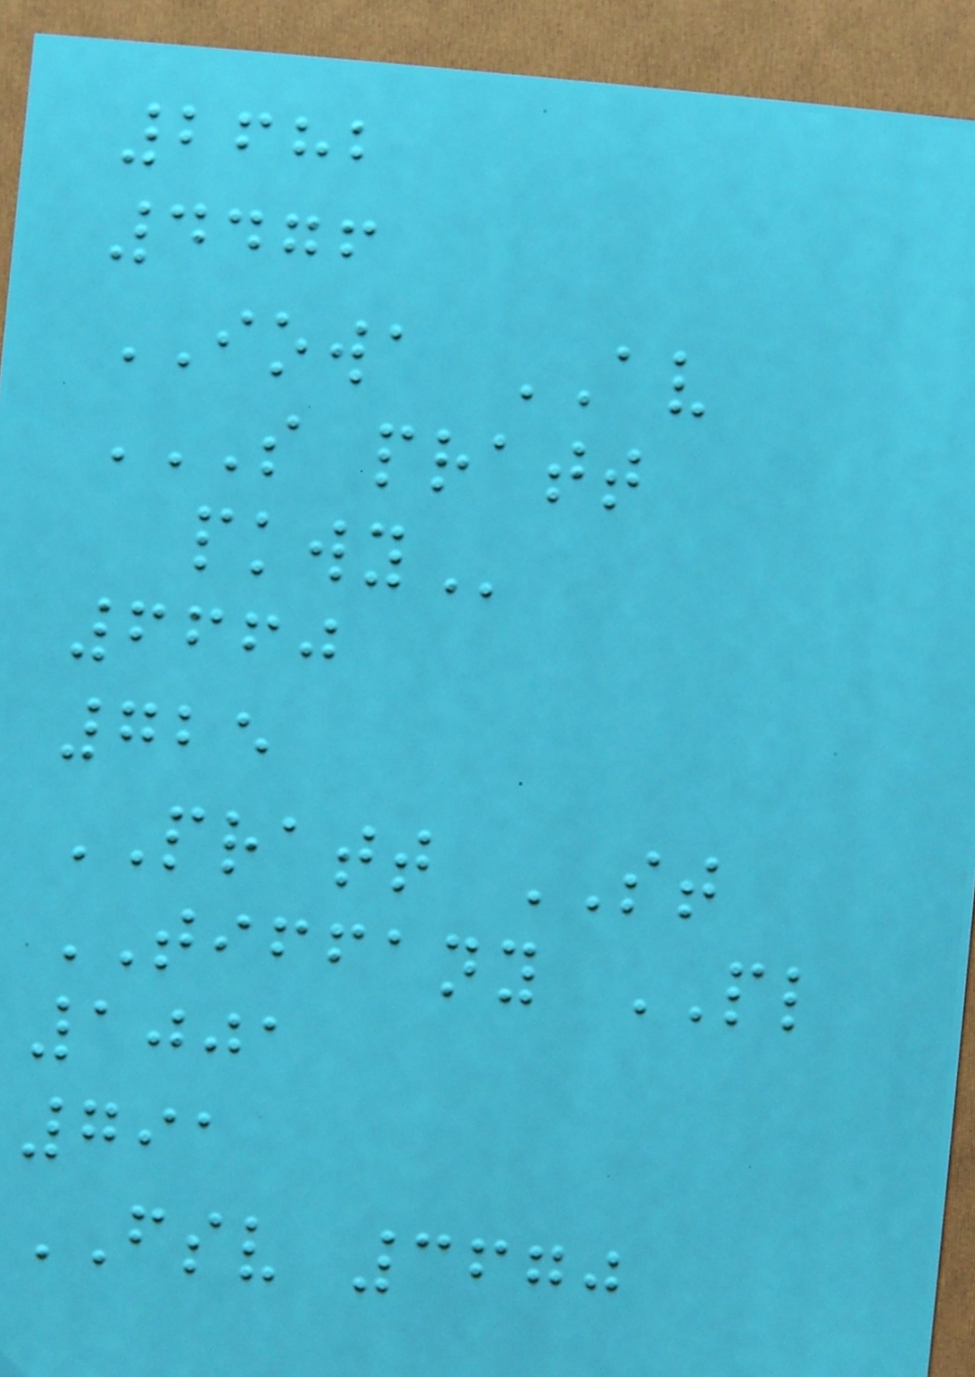2682
4476
IOWA AV
S PRATT
PKWY
6660
725
PRATT ST
TIFFANY PL
1001
791
FSV 3670
